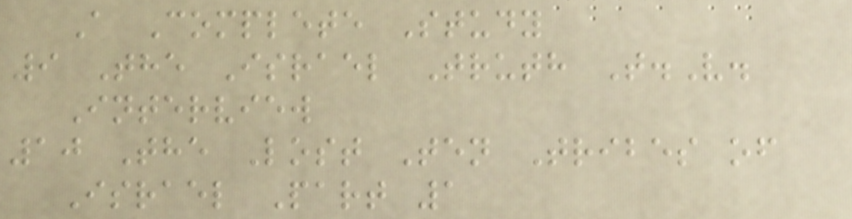A Complete Study
9 The Israel Truth T.V.
Interview
10 The Lost Ten Tribes of
Israel Part 1
